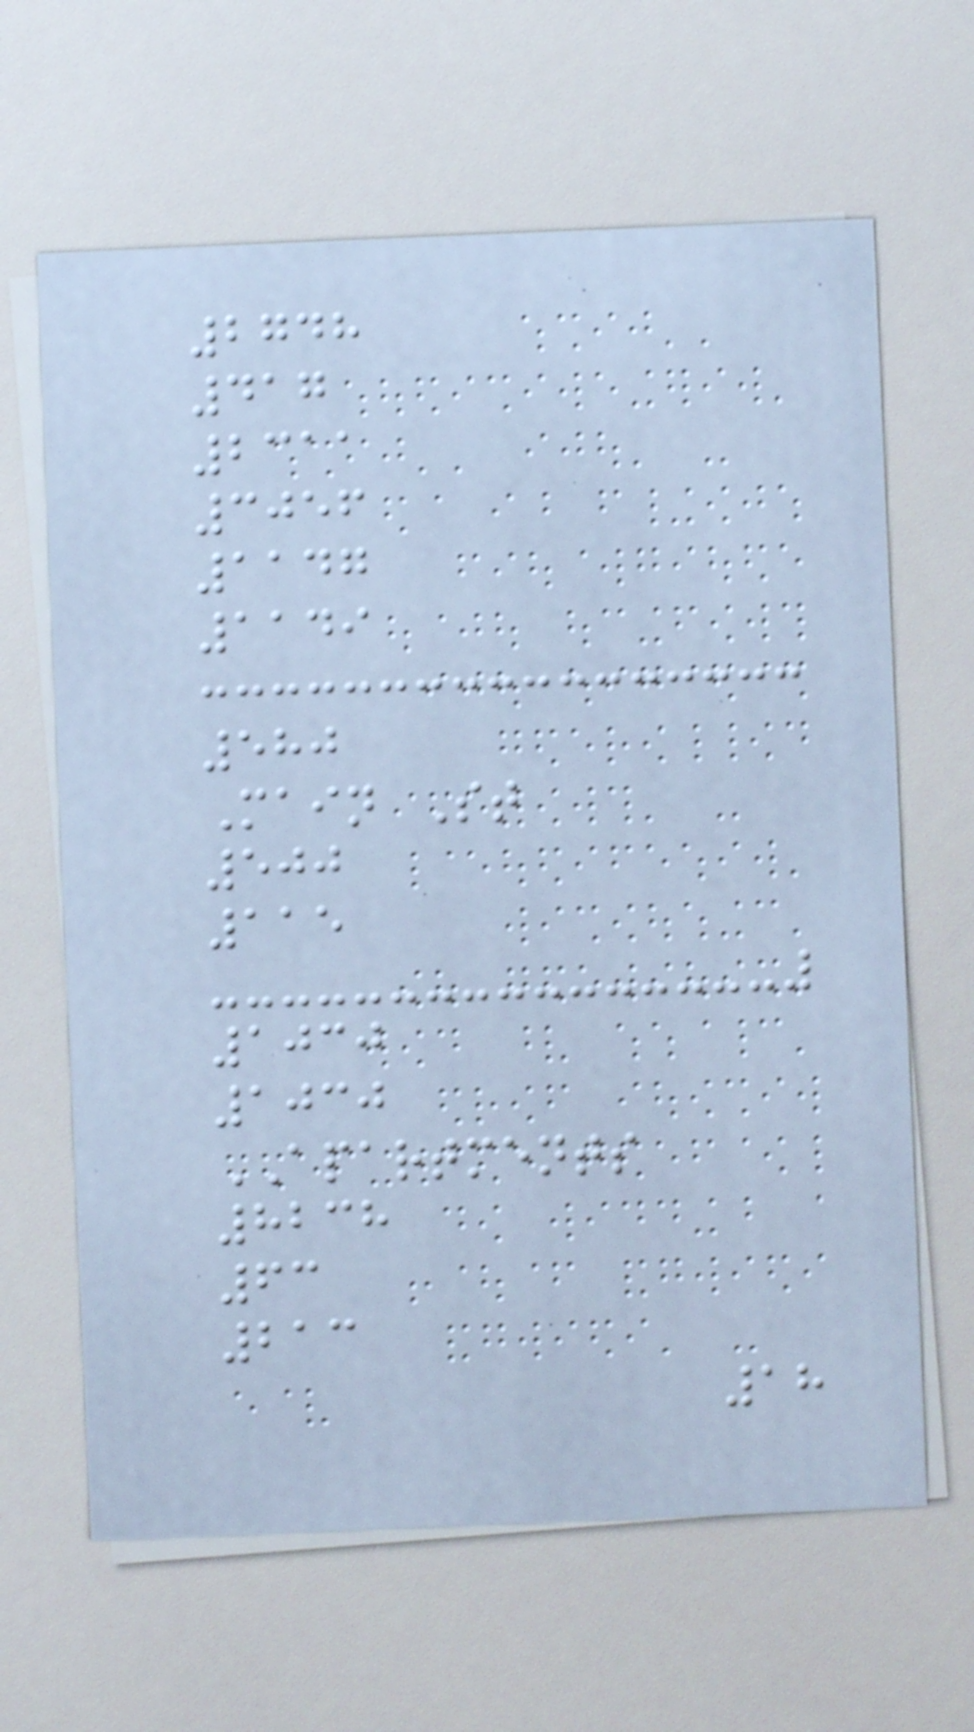2748
417
2311
3056
1147
1149
580
Main St
500
115
1030
1030
APARTMENTS
8238
63
213
18
